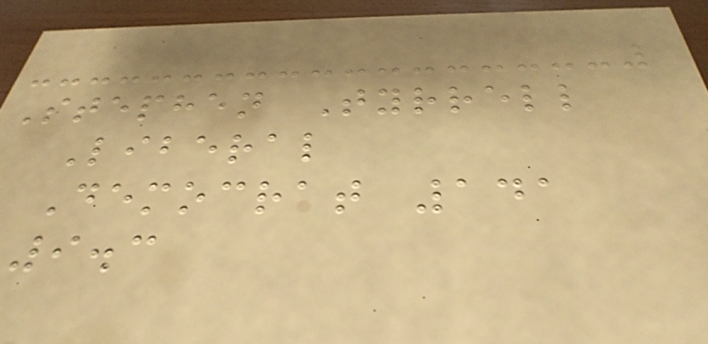Stephen Tyrrell
Liberal
Democrat 141
9.3
